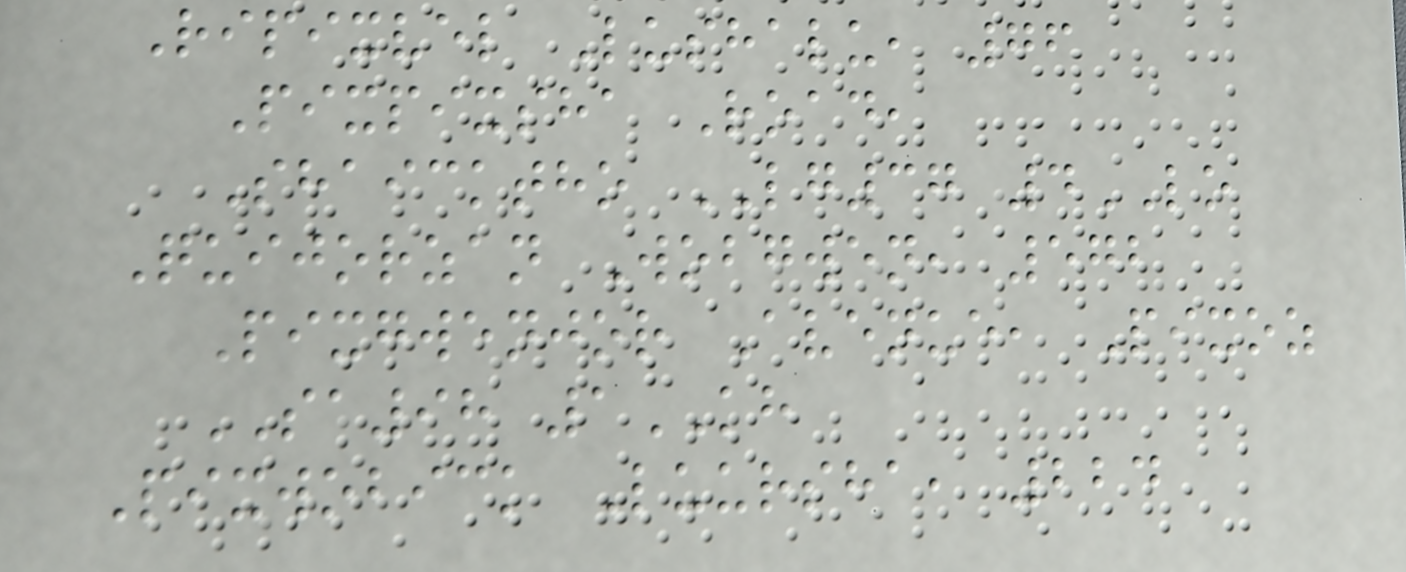Ripixvel Lushalu, 76
Pixpixsha Road,
Shaicktho LG37 4LO
Quijorzan Wobgwen, 572
Pixgwenjor Avenue, Pixoz
SA98 1KH
Pixwobick Luursha, 224
